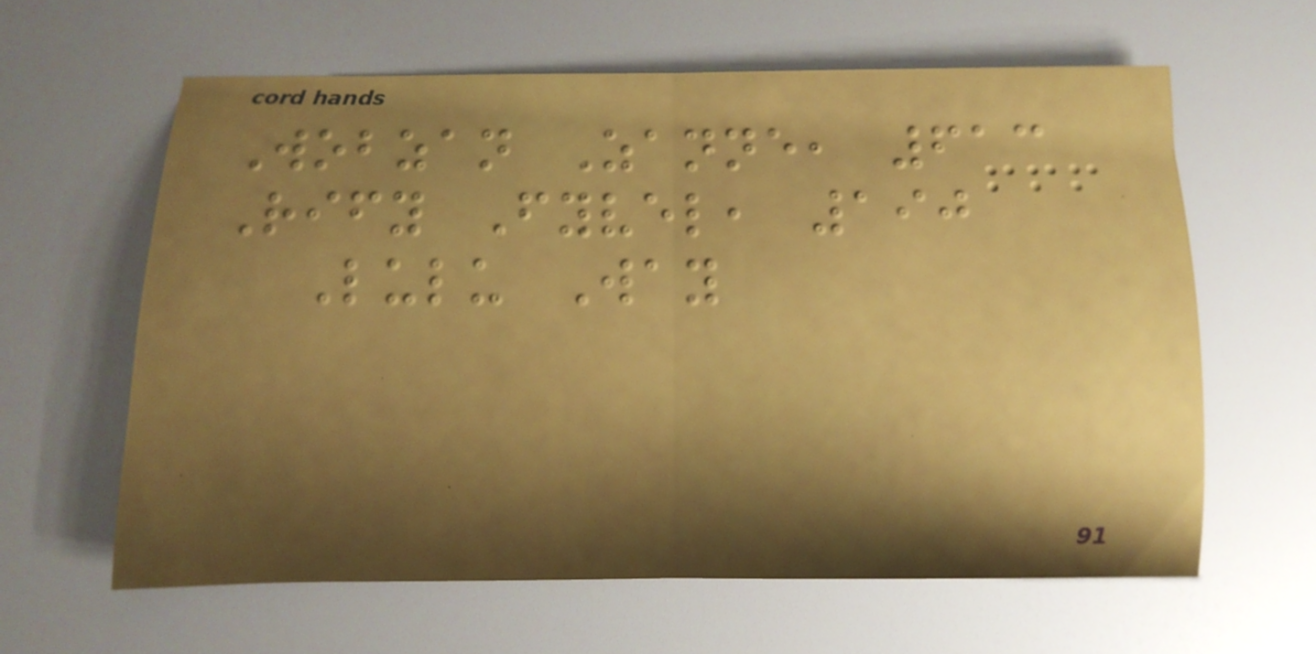Wobzan Zanne, 613
Rify Fyvel, 190
Lulu Way
